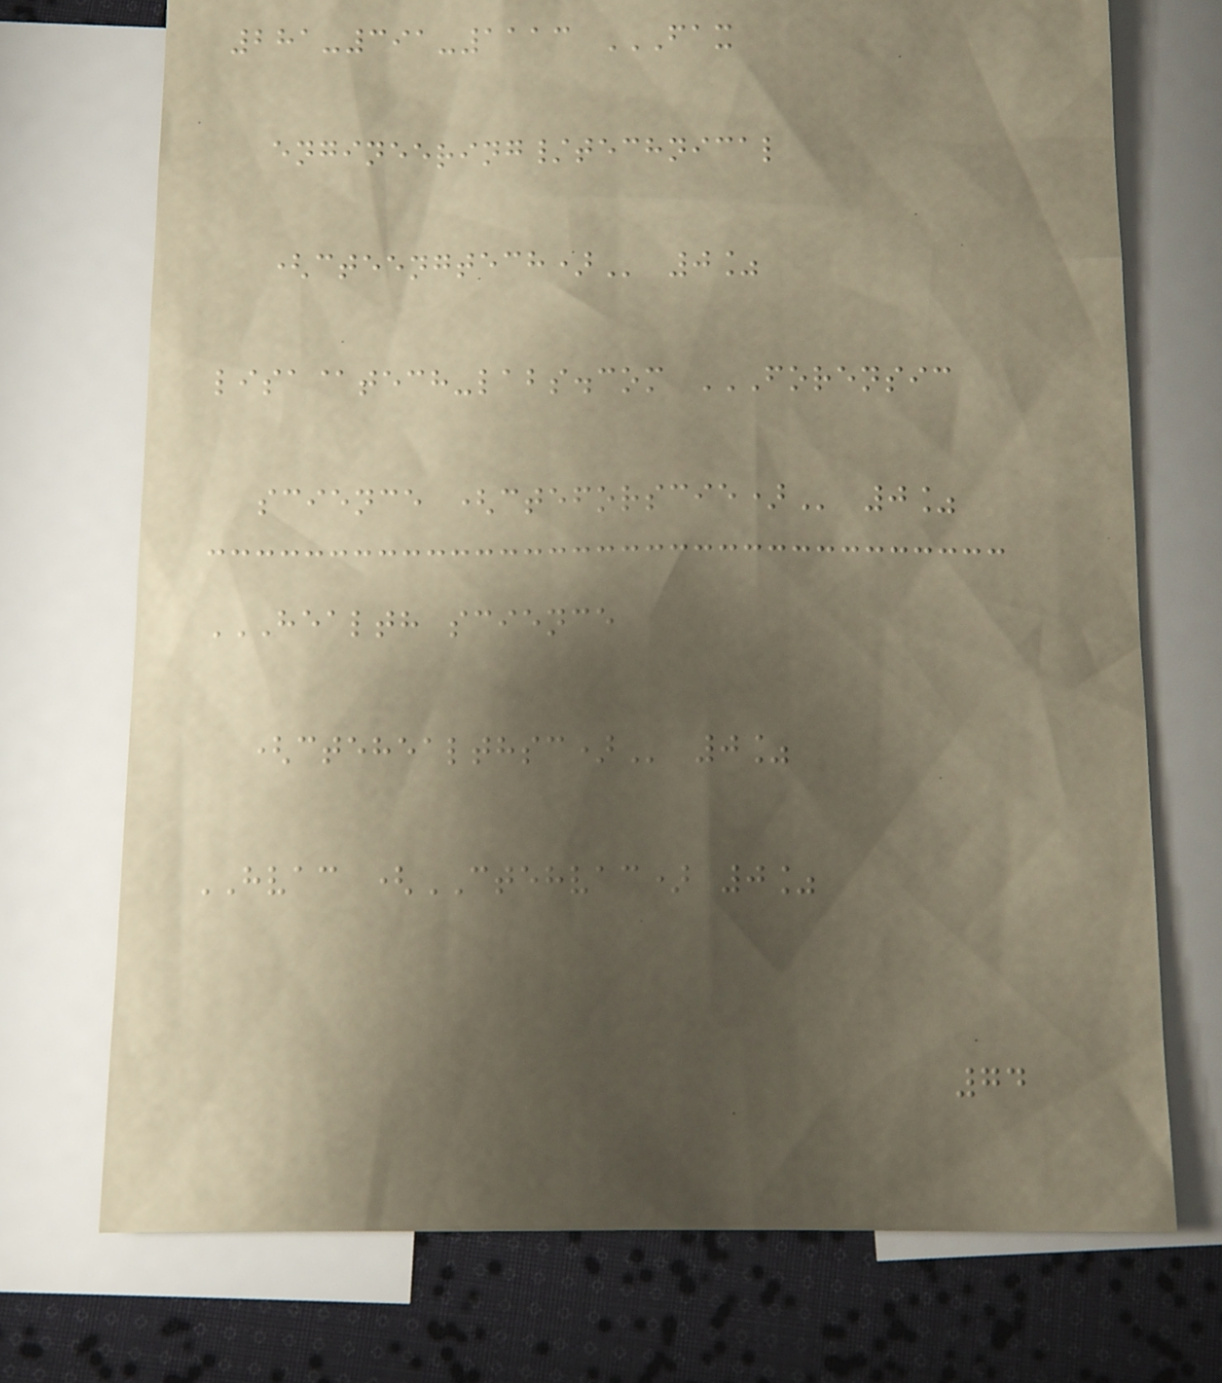281-391-1113 FAX
ENGINEERING/TECHNICAL
(CTEENGTECH) 0%
lisa@tech-labs.com FORENSIC
SCIENCE (CTEFORSCIE) 0%
HEALTH SCIENCE
(CTEHEALTHSC) 0%
HVAC (CTEHVAC) 0%
74
